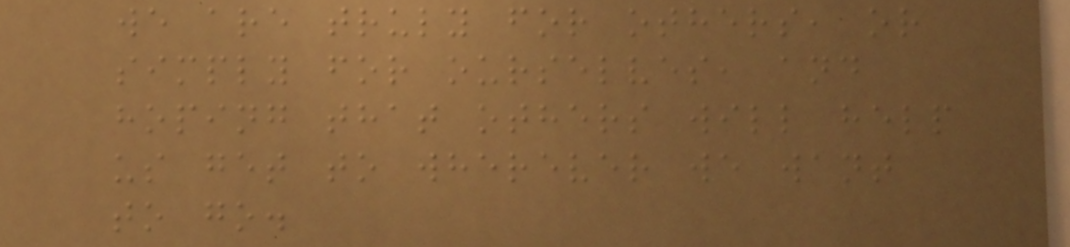we are truly for others, or
simply for ourselves, and
hoping that others will help
us get to wherever we want
to go.
